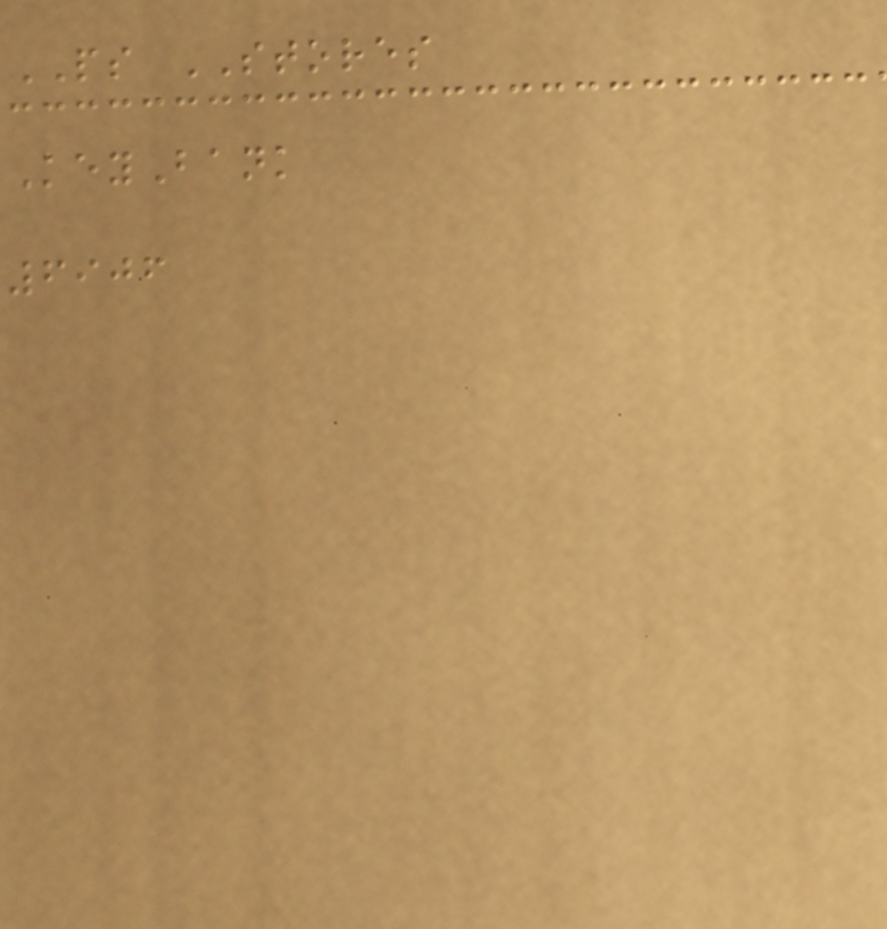PS STORES
KeyBank
6906
